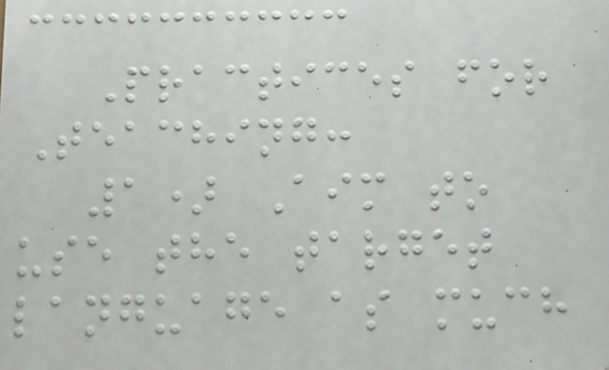Practices for
Teaching:
1) Aim to
use the target
language as much
